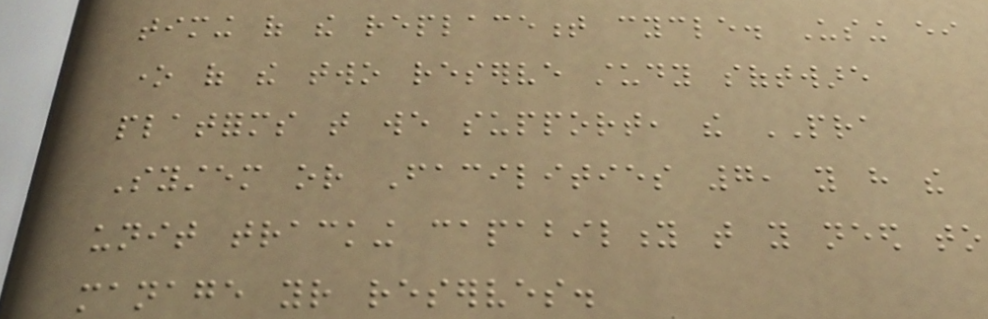timing of the replacement cycle. Using either
one of the two reserve study software
platforms that we support, the PRA
System or Facilities 7, you have the
unit tracking capability that you need to
manage your reserves.
